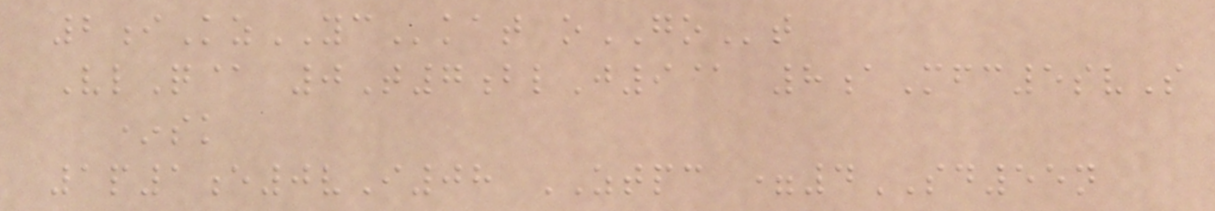2iKzYCkat oGOt
VlQ@ 0T7blJ9@ 8aMfc5svS
*sk
1p1e0vI08 ZTPC =4SD55n
